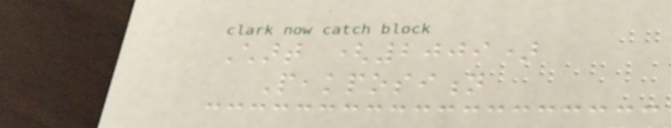Chart (2009)
Peakposition
